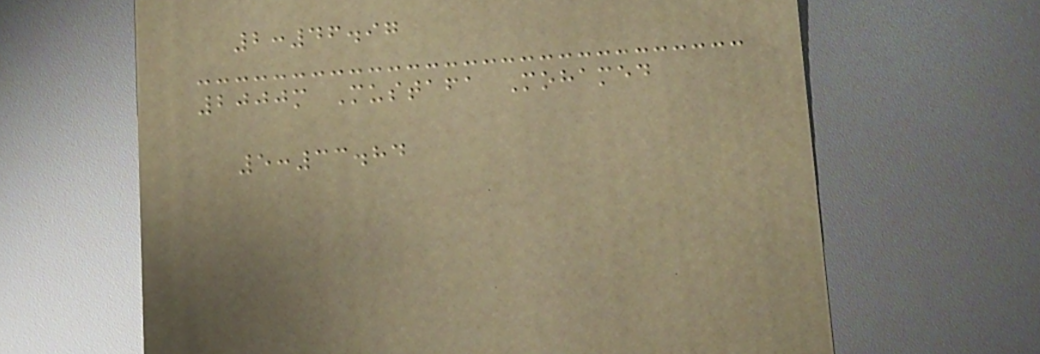2:46.97
2000m Mustafa Mohamed
5:33.84
